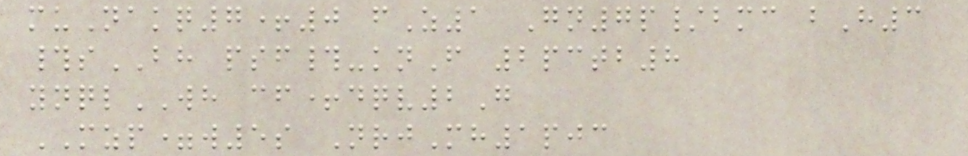muNakq7+0 fZ1 Gn7p/bmc bH3
#sBH psf#-knF 2pctb8
ynqlWH cf+dqv2G
MZP=w5s NrjMh1pjc
